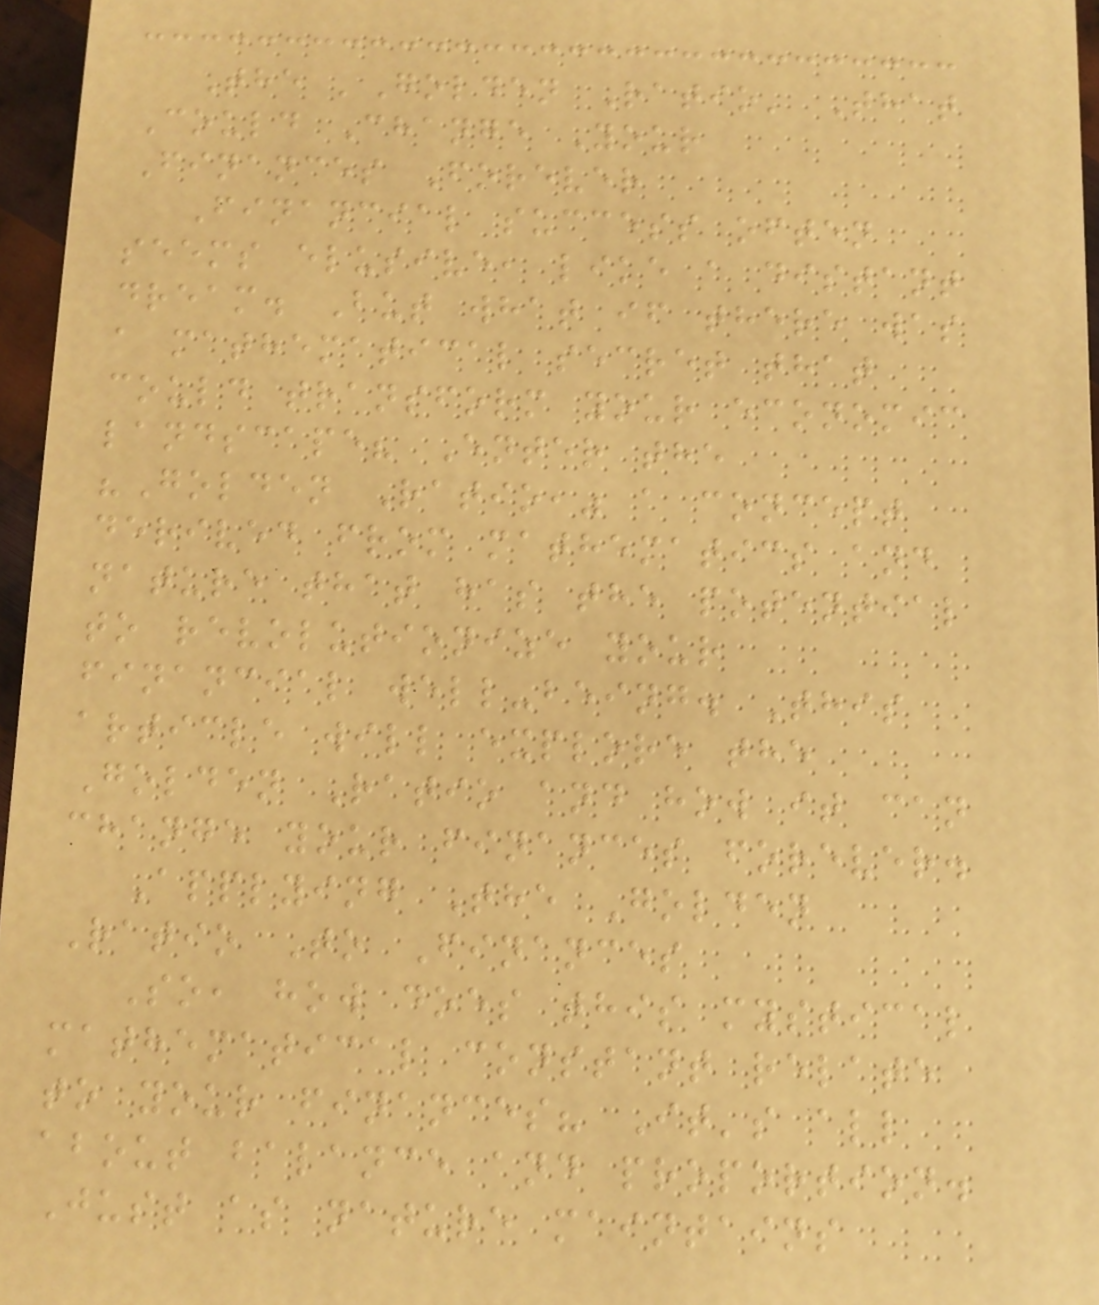The 'Golden Ratio' That
Could Change Your
Finances Forever
Financial success often
seems elusive, like a distant
dream. But what if there was
a mathematical secret that
could transform your economic
landscape? Enter the
"Golden Ratio," a concept
derived from mathematics and
nature that has the potential
to revolutionize your
financial well-being. This
article will explore the
Golden Ratio and how it can
change your finances forever.
Applying The Golden
Ratio To Finances
So, how does this mystical
mathematical constant relate
to your finances? It's all
about balance and proportion.
Just as nature maintains
